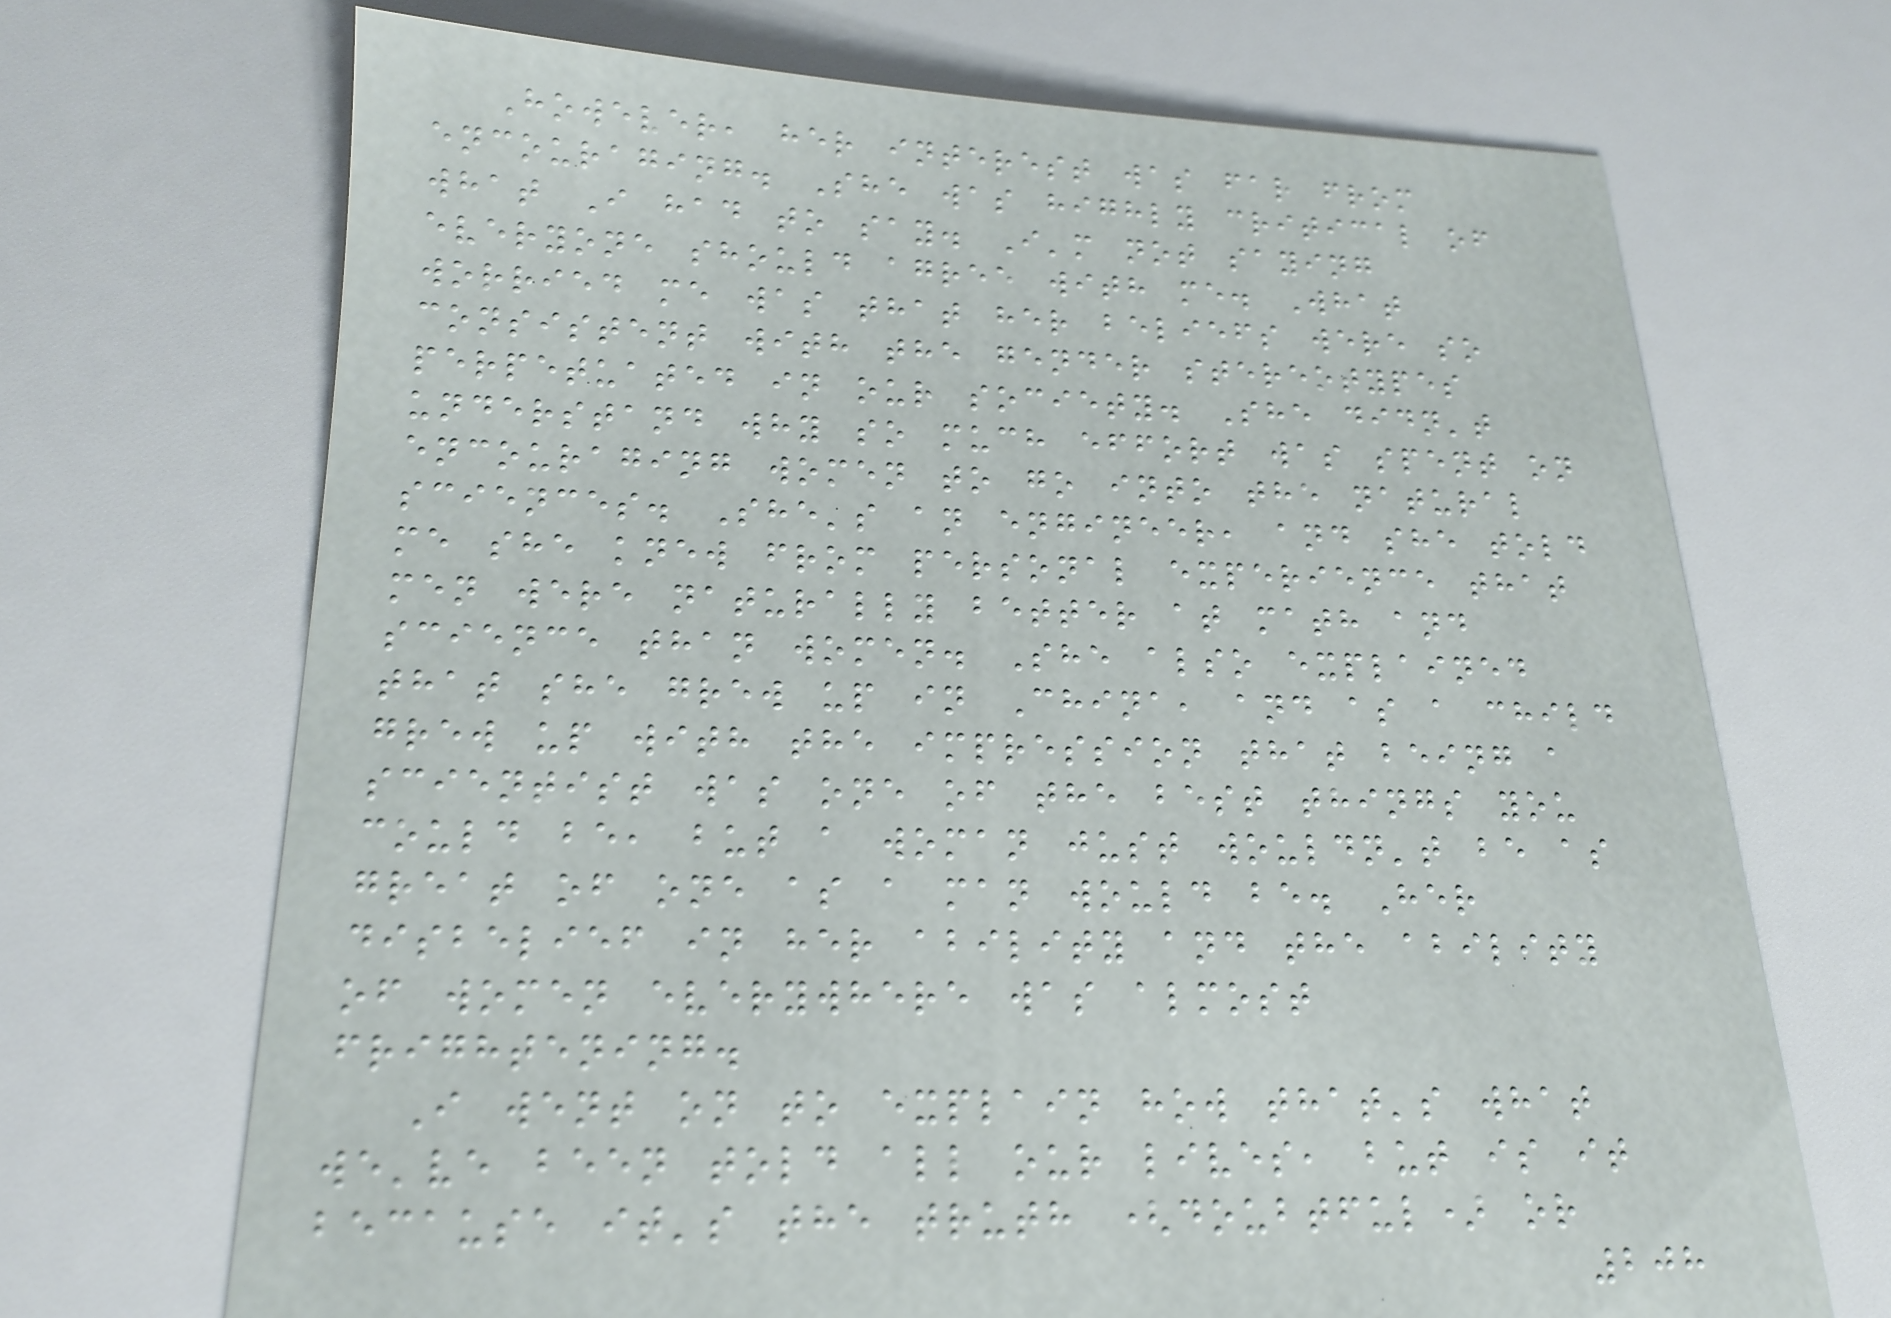However, her interest was far from
encouraging. She was highly critical of
what I had to say. I'm not saying
everyone should agree with me. What
worried me was that her beliefs were so
consistent with the gender stereotypes
perpetuated in our society. She didn't
understand why so much effort was spent on
encouraging women to go into the natural
sciences. She's an engineer, and she told
me she knew from personal experience that
men were naturally better at math and
science than women. She also explained
that she grew up in China, and as a child
grew up with the impression that being a
scientist was one of the best things you
could be, but a woman just wouldn't be as
great of one as a man would be. Her
disbelief in her ability and the ability
of women everywhere was almost
frightening.
I went on to explain how that's what
we've been told all our lives, but is it
because it's the truth (doubtful) or
208
